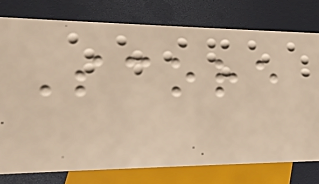Score
